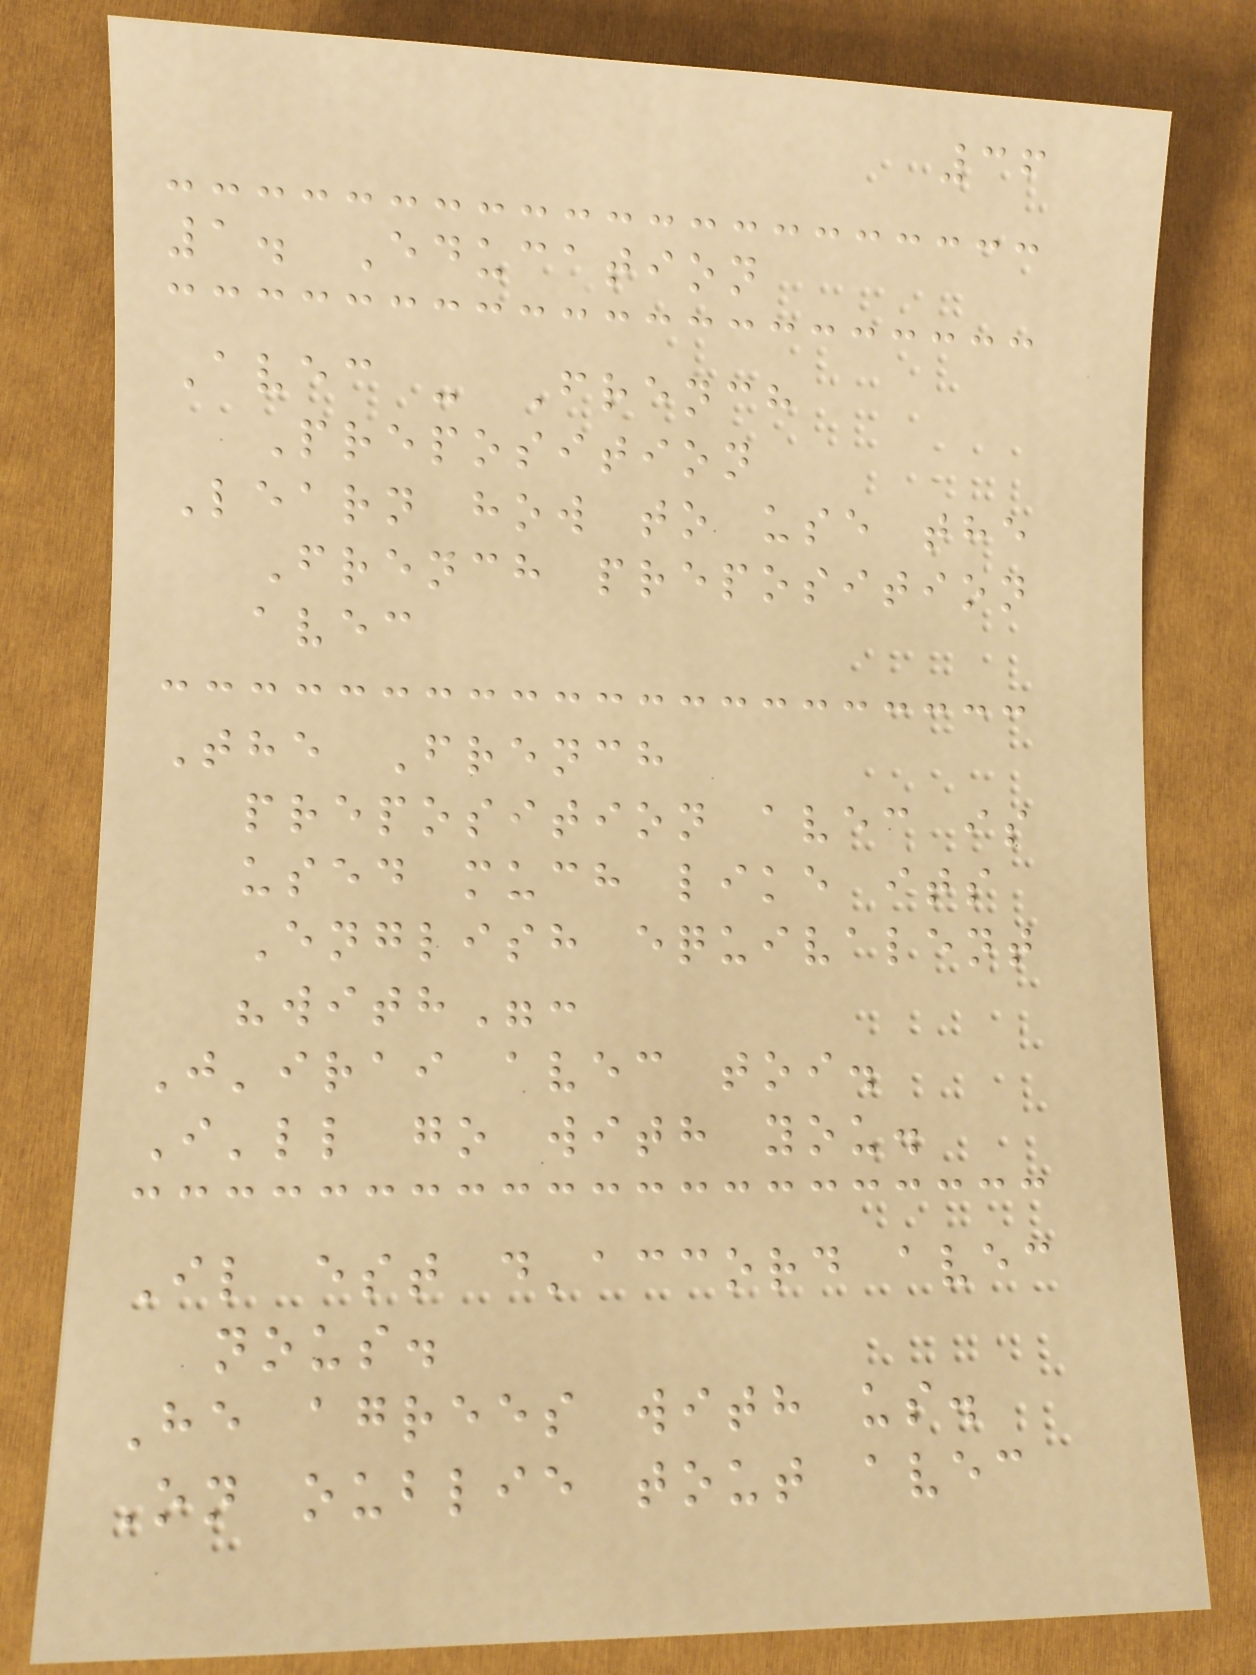36
1. Education
Avec - French
Preposition
Learn how to use the
French preposition
avec
The French
preposition avec is
used much like its
English equivalent
"with":
J'irai avec toi.
I'll go with you.
Il est d'accord avec
nous.
He agrees with us.
On oublie tout avec
